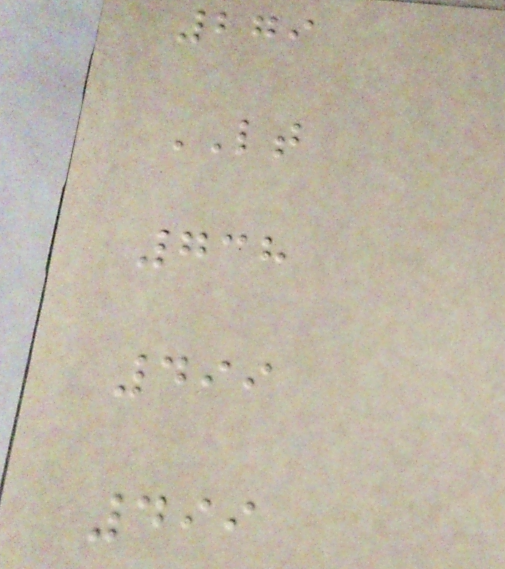279
LT
738
499
499
